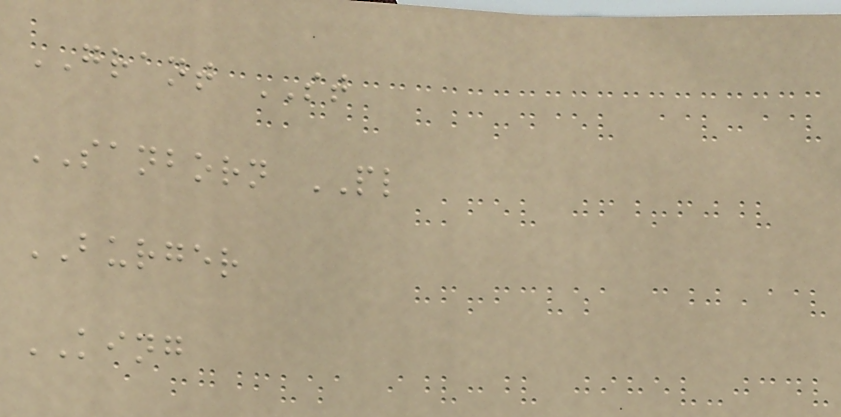GRANT ST
SANBORN PL
BURGER
KING
